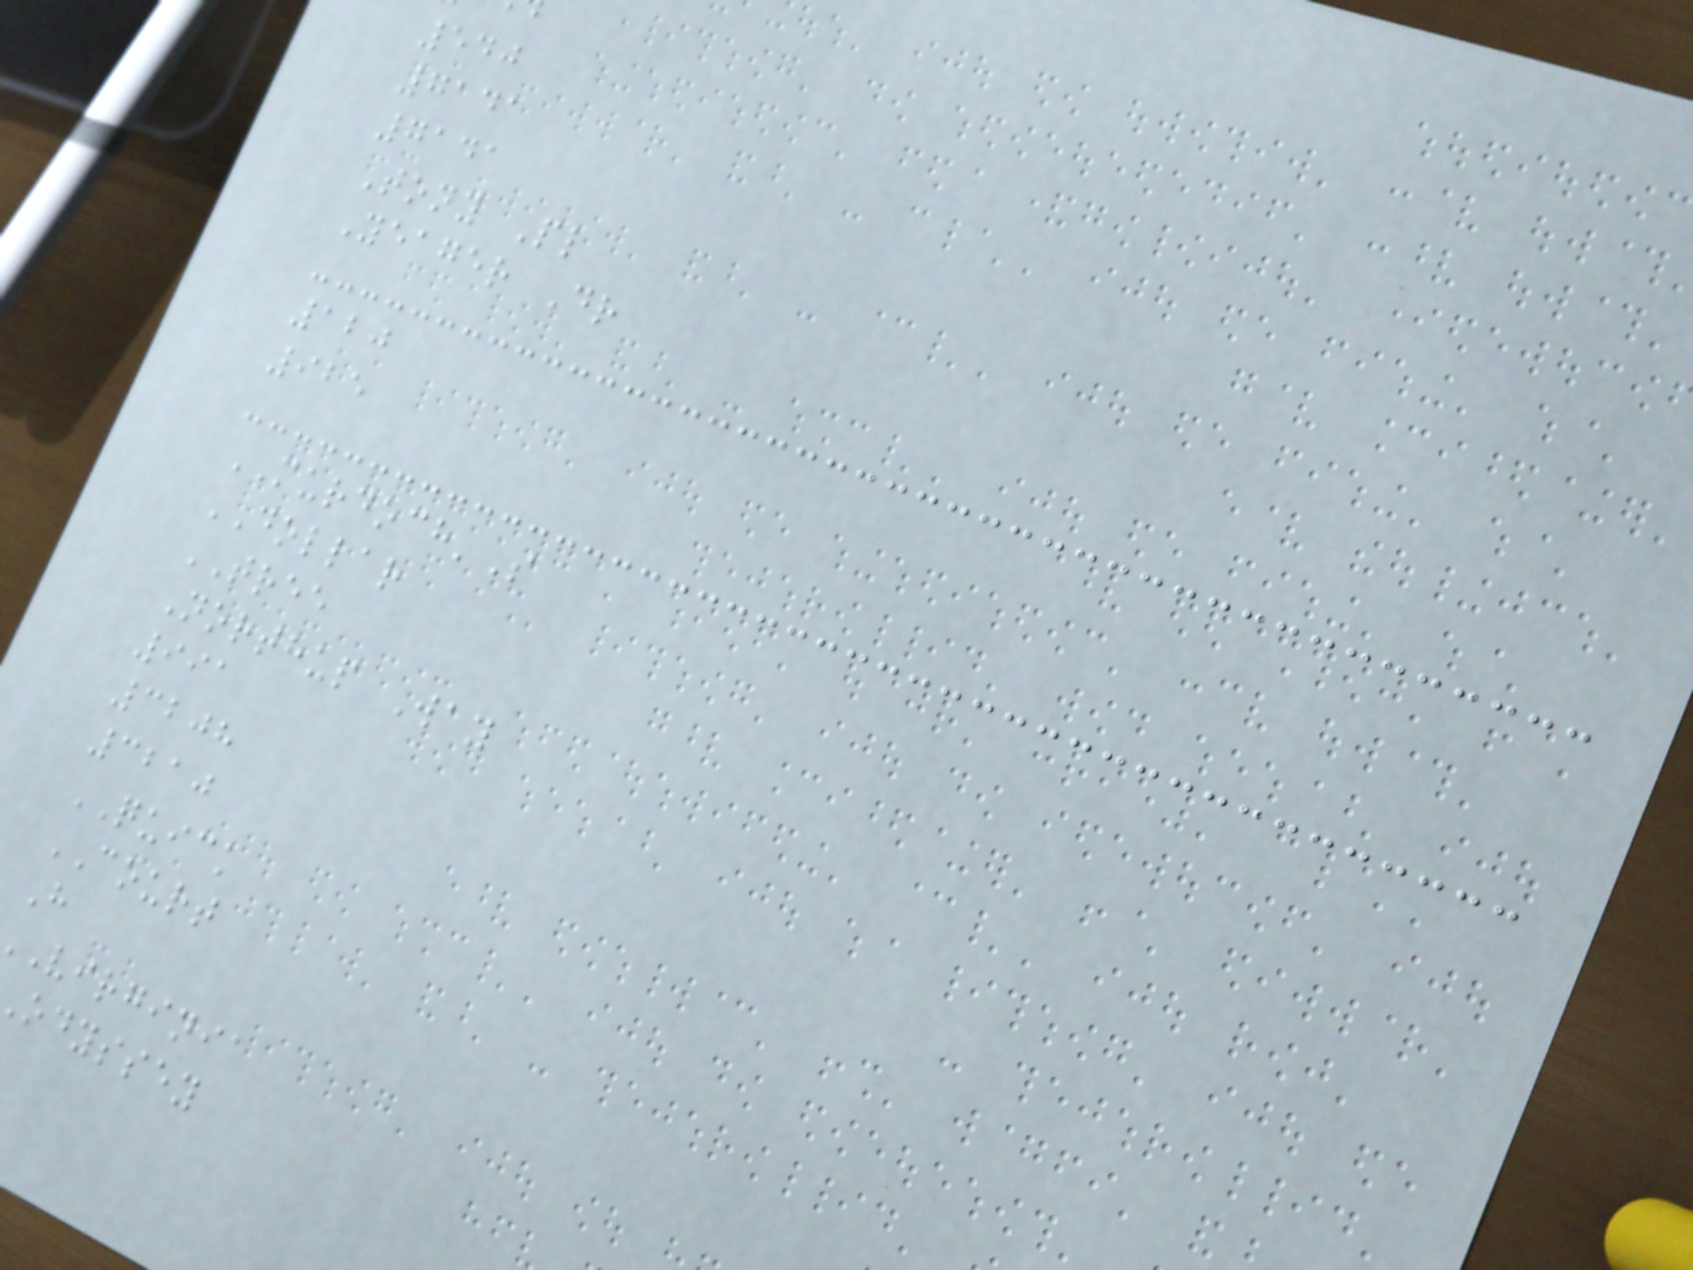540
7141
7141
Tony Pl
Yeager Dr
120
925
MURDOCH'S
DOLLAR
TREE
Northup Way
991
3208
3210
QUICK
COURT
H
virginia
odyssey
